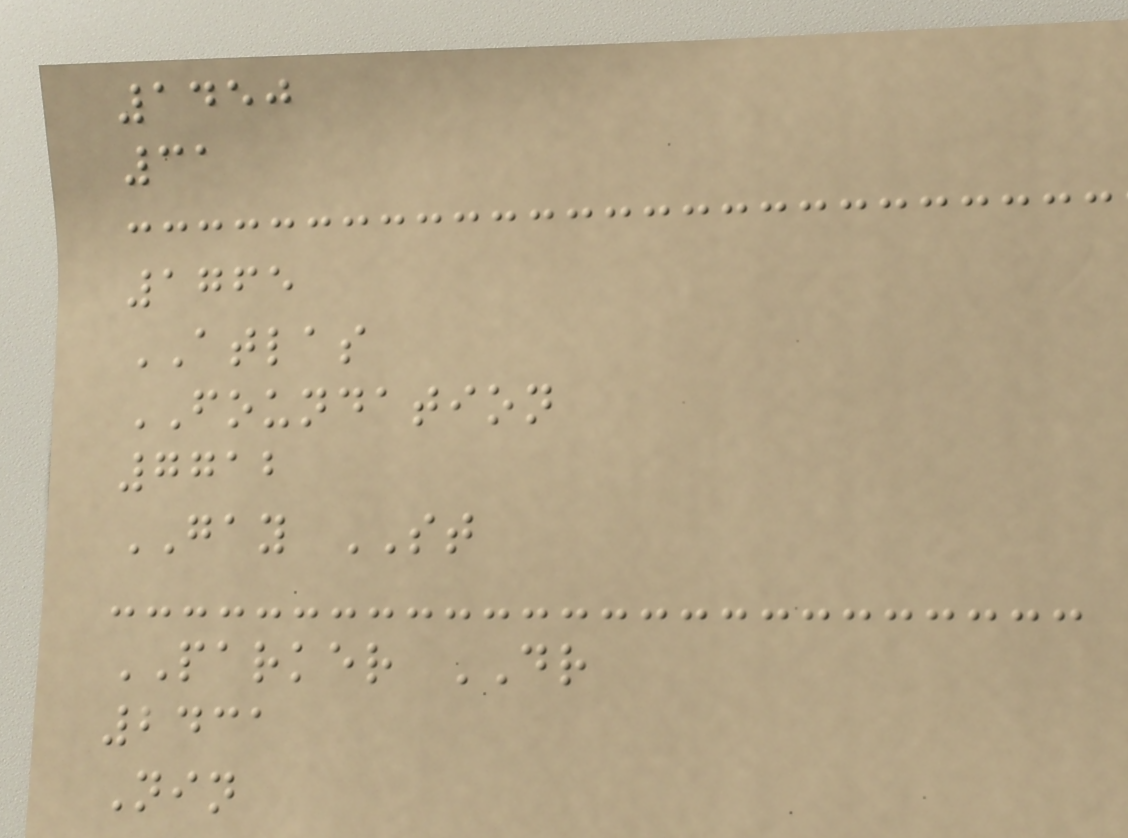1450
31
1765
ATLAS
FOUNDATION
7712
GAY ST
PARKER DR
2431
Nin
